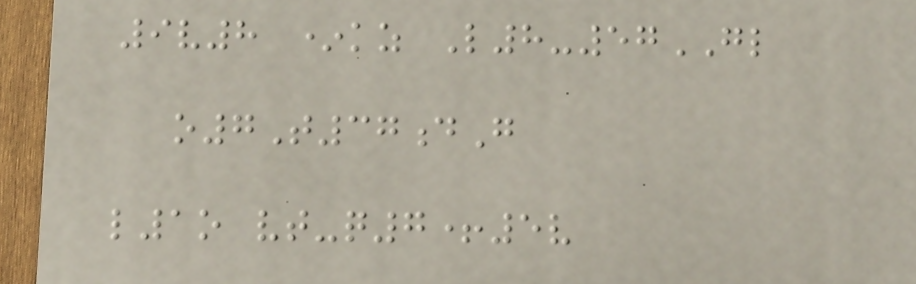9v8 *kz L8-57GL
o7T37dG
l1o vt-q7+5v
